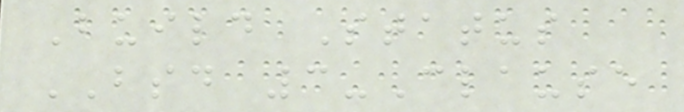Build Status
BSD 3-Clause
